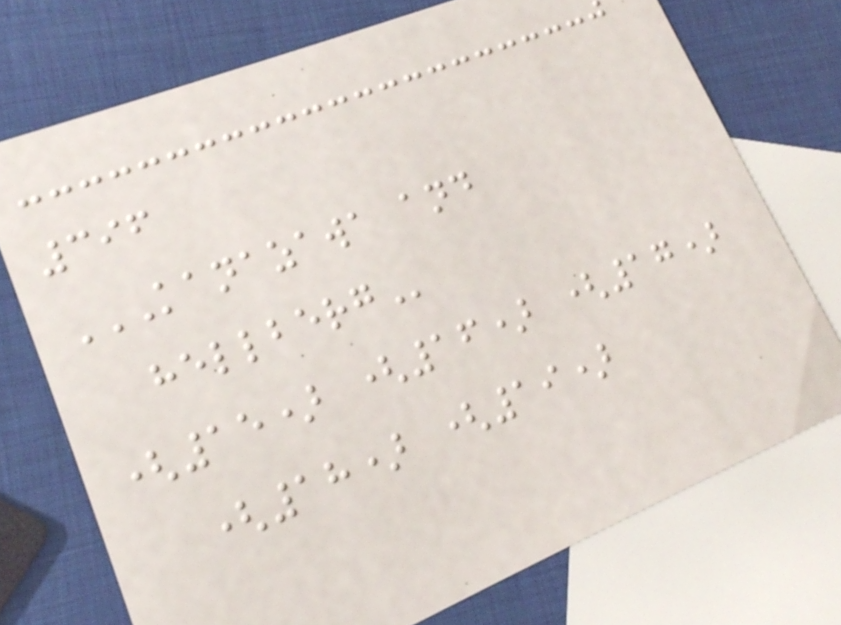396
KANAZAWA AND
HELLBERG
(15) (16) (17)
(18) (19)
